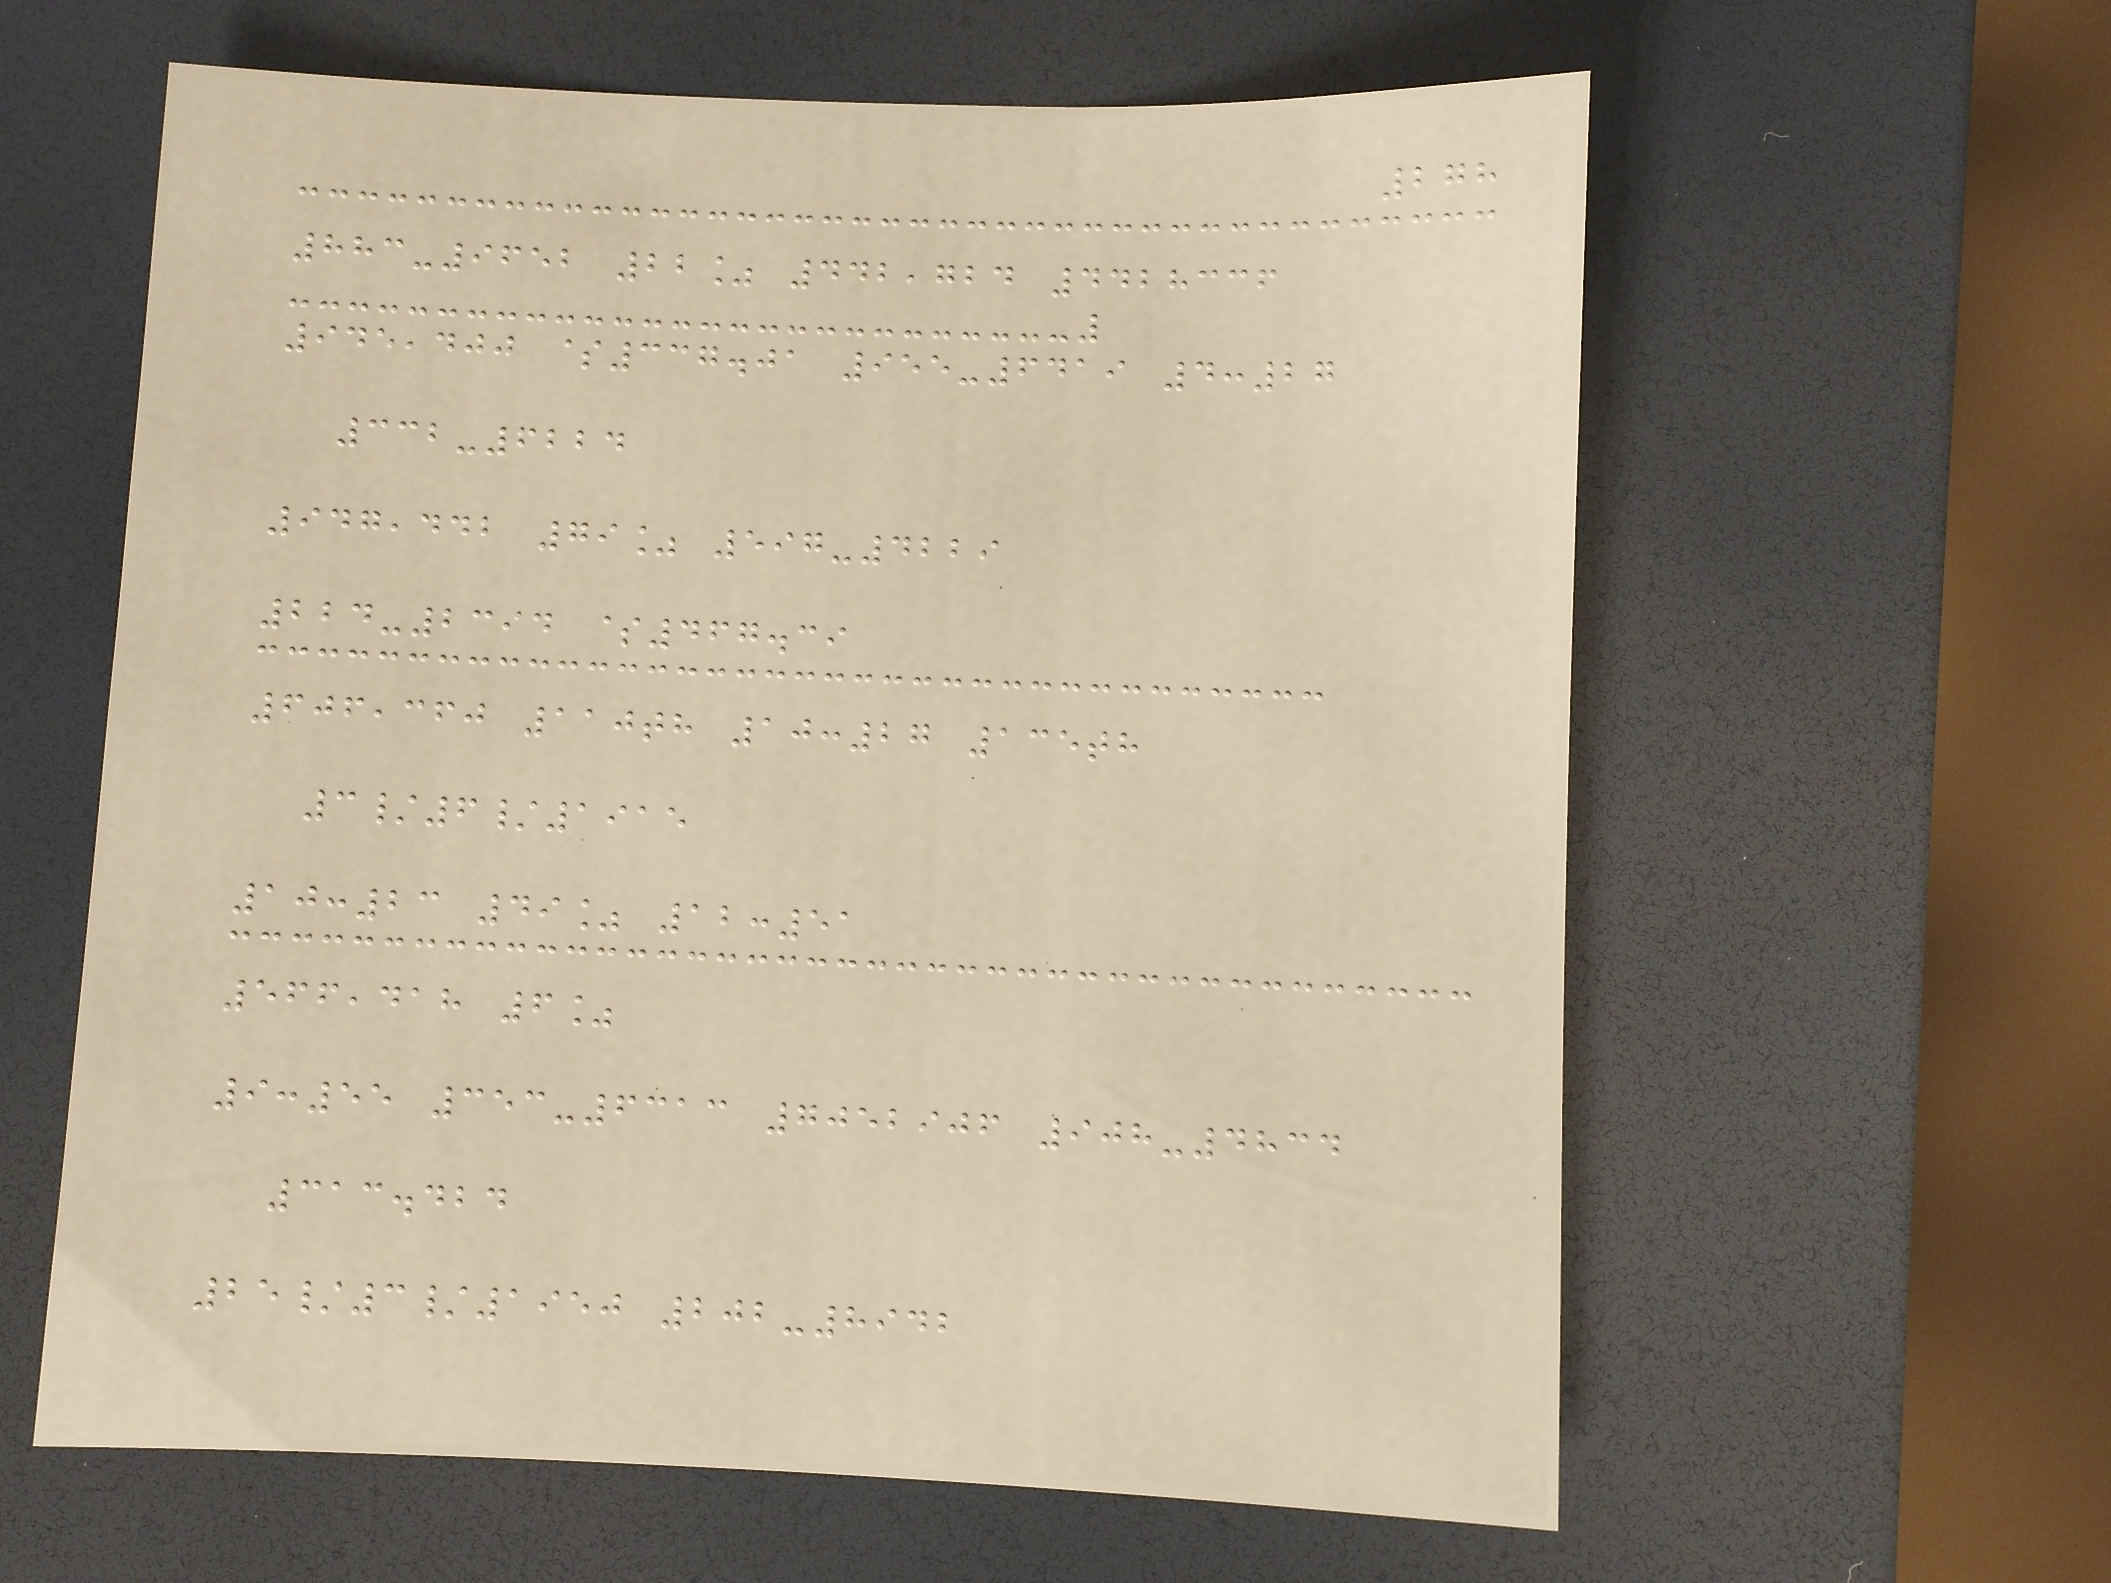278
883-9652 22% 442,724 4428336
945,400 $337.01 955-6419 4:27
332-6224
947,442 79% 597-4229
224-2394 $467.39
606,360 110th 10:27 135th
3/6/1915
10:23 49% 12:51
566,418 6%
9:55 353-6313 7052906 908-4834
313.424
25/3/1950 202-8942
